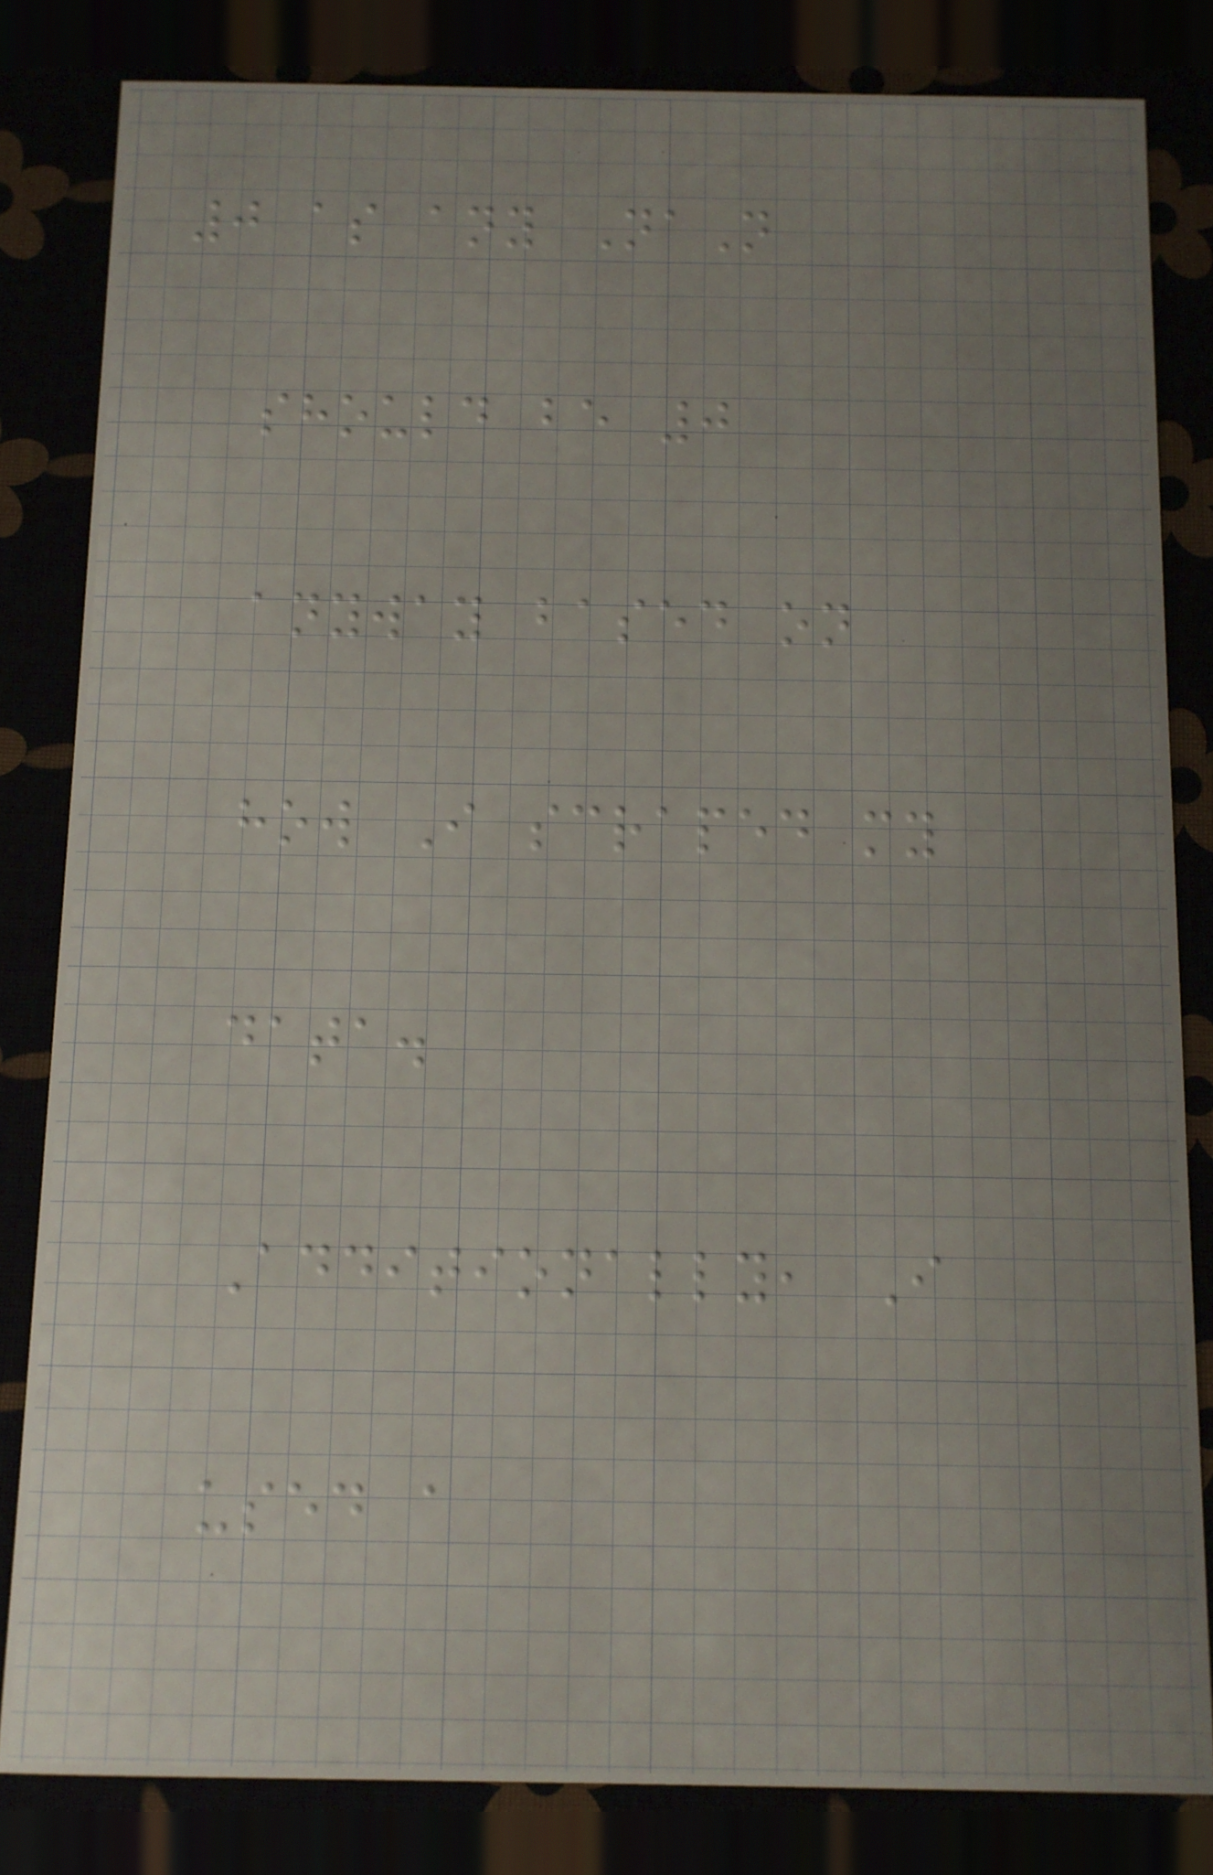0 as any NaN
should be 0
anyway based on
how I scraped my
data.
Additionally, I
used a
